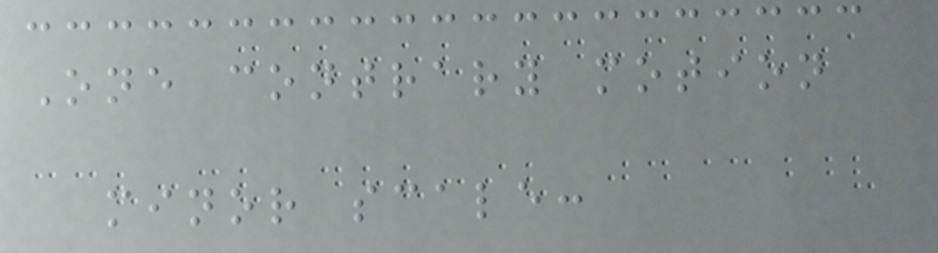One contrary motion
minor scale:
